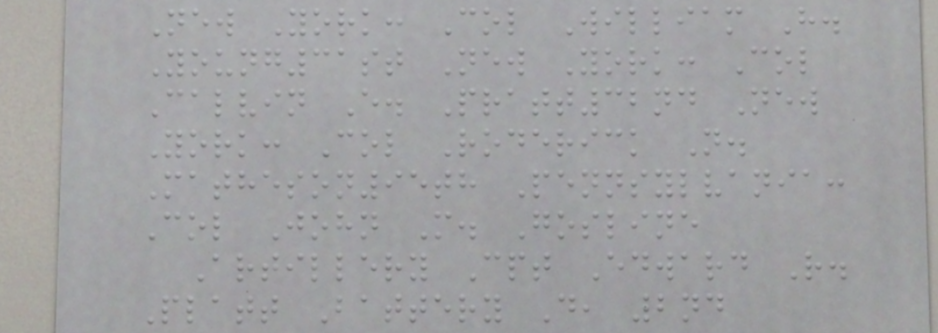New York: Col William H.
Young31st New York: Col
Calvin E. Pratt32nd New
York: Col Roderick N.
Matheson95th Pennsylvania:
Col John M. Gosline
Artillery Cpt Edward R.
Platt Battery D, 2nd
